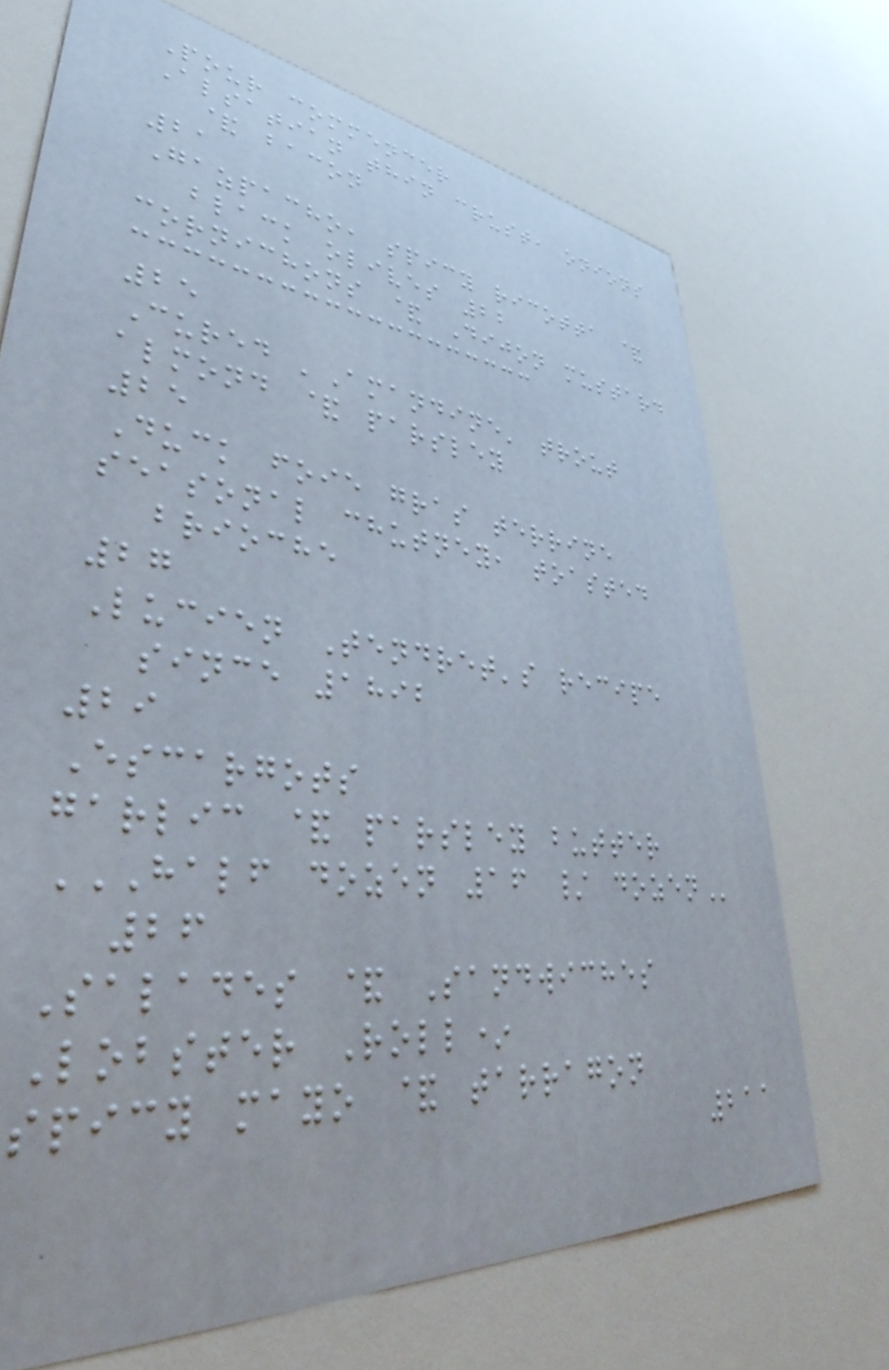Pour commencer
Alsatian thin crust, onions
& bacon
21
Gazpacho, spicy ricotta &
black olives 22
cornichons & Dijon mustard
25
Cured 'Amandine' trout
almond & parsley
25
Duck foie gras terrine
seasonal chutney, toasted
brioche
27
Lucien Tendret's recipe
since 1892
29
Escargots
garlic & parsley butter
HALF DOZEN 16 / DOZEN
26
Salades & Sandwiches
Lobster Roll*
spicy mayo & tarragon
211
